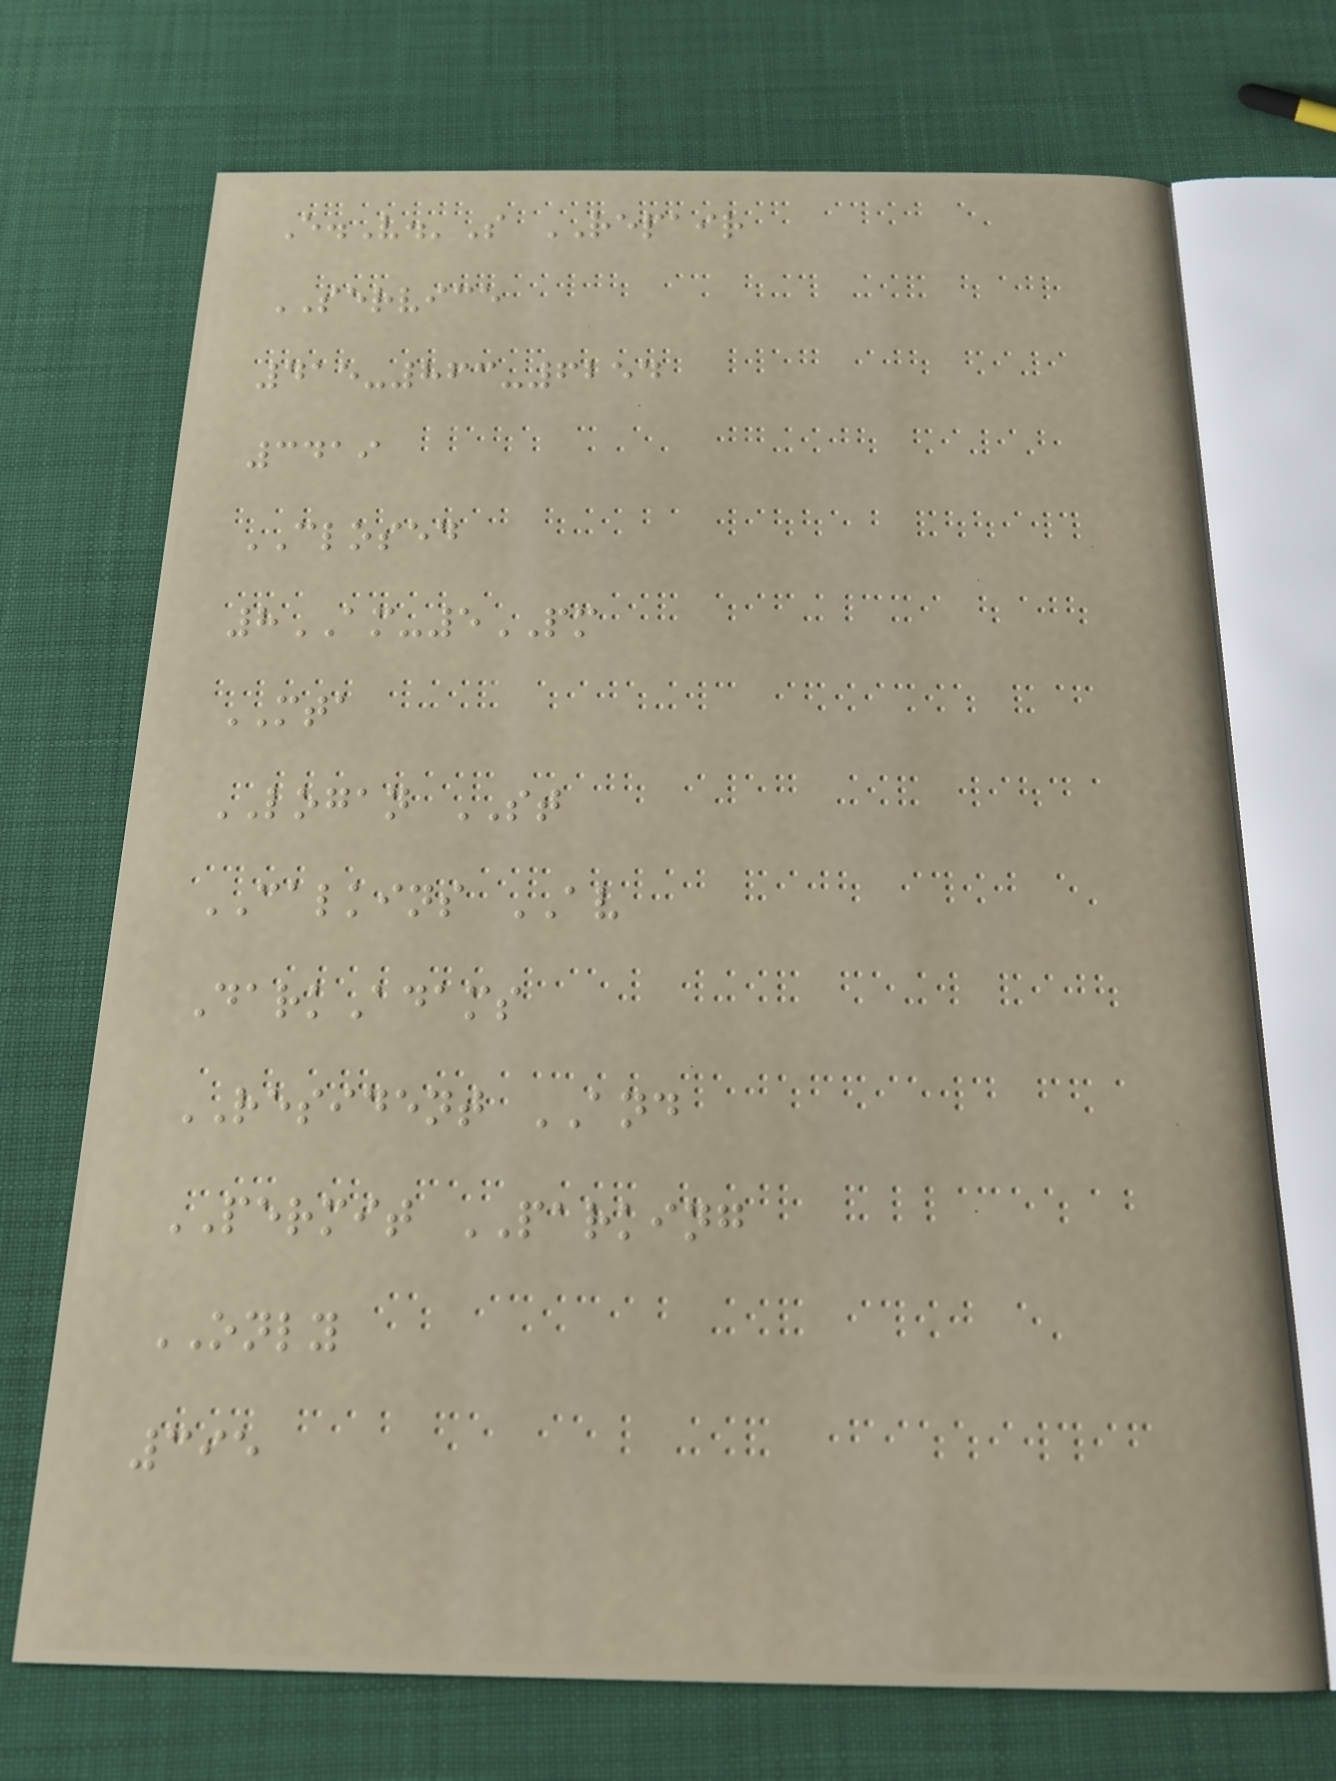E.V.'S REPAIR
SERVICE
415-863-6254
3419
CLOSED
8AM-5PM
MTA
LOGAN ST
CALKINS AV
DarkAdams
RESIDENT AND
PERMIT PARKING
ONLY
395
